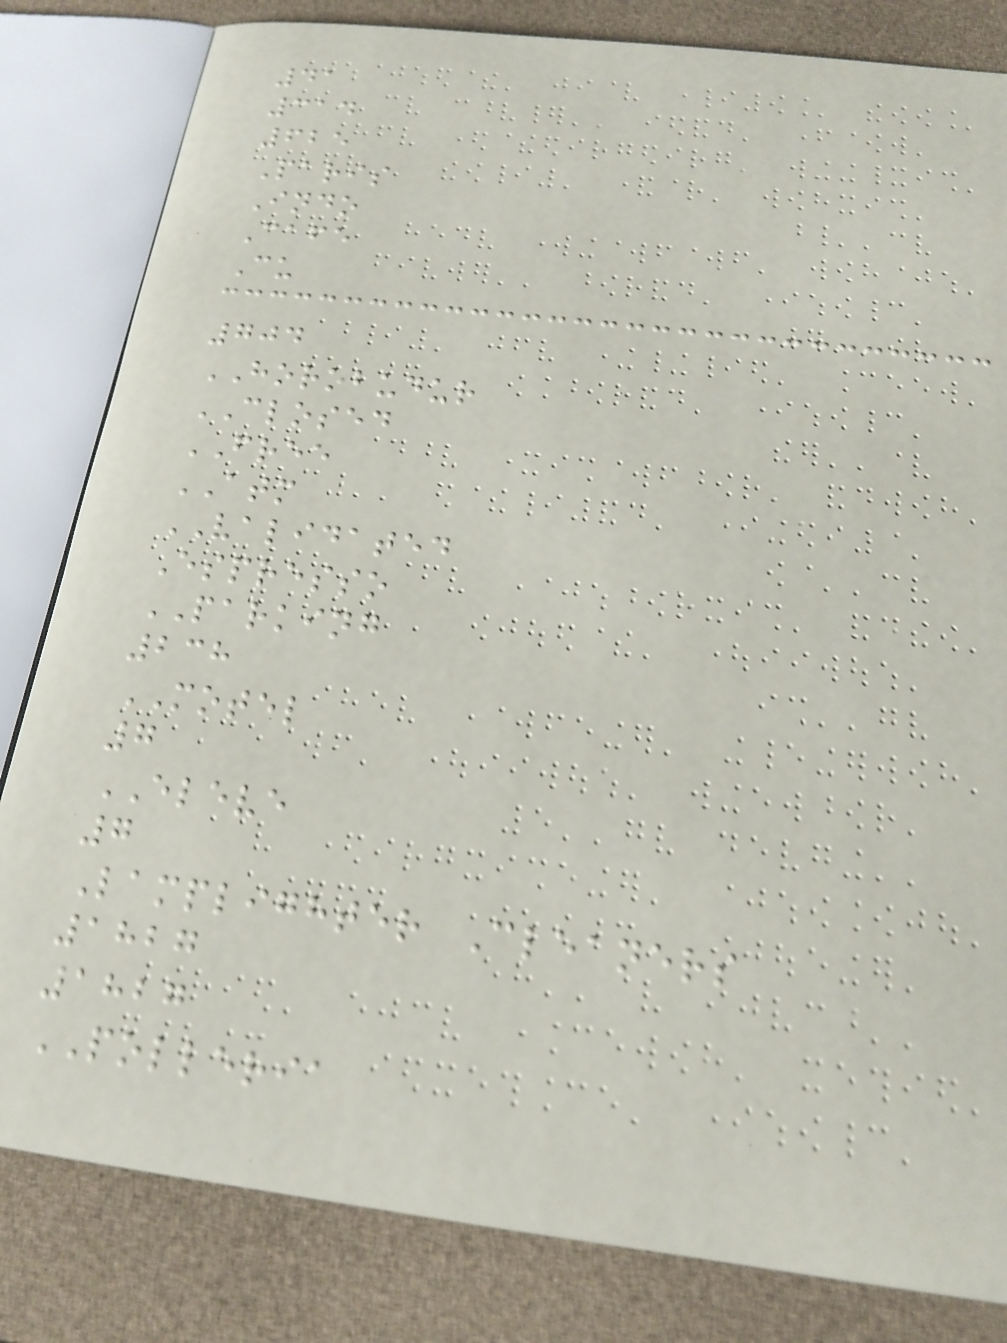41
314
625
Paris
Indo
Cafe
Cu
704
HOROBUDUR
CLOSED
FREE
ATM
VALIDATED
Espresso
PARKING
238
MOTEL
7
ELEVE
7
Lamplighter Cleaners
1827
1827
POLLERIA
